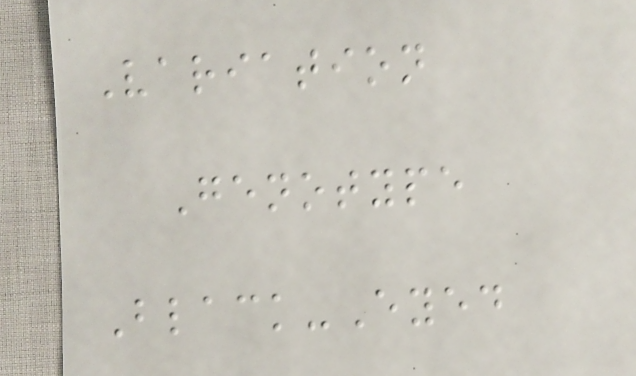Variation
Genotype
Black-Eyed
